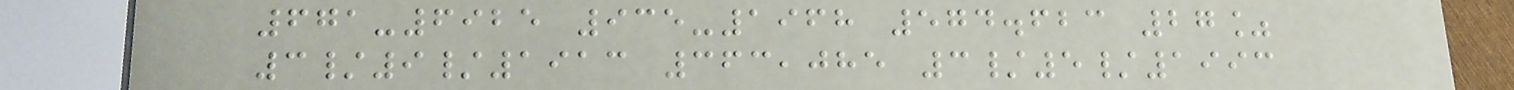671-6925 935-1968 574.623 27%
3/9/1913 363,085 3/5/1993
